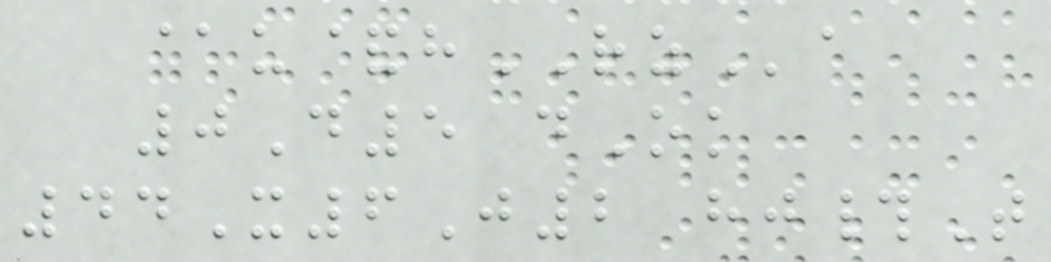@u&hRZa
0D5 dOk
44X6J2 hj#T
